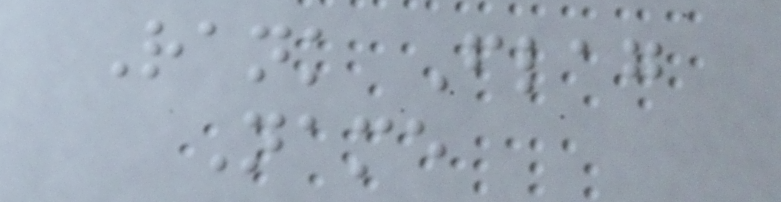Rank Flag
Name
